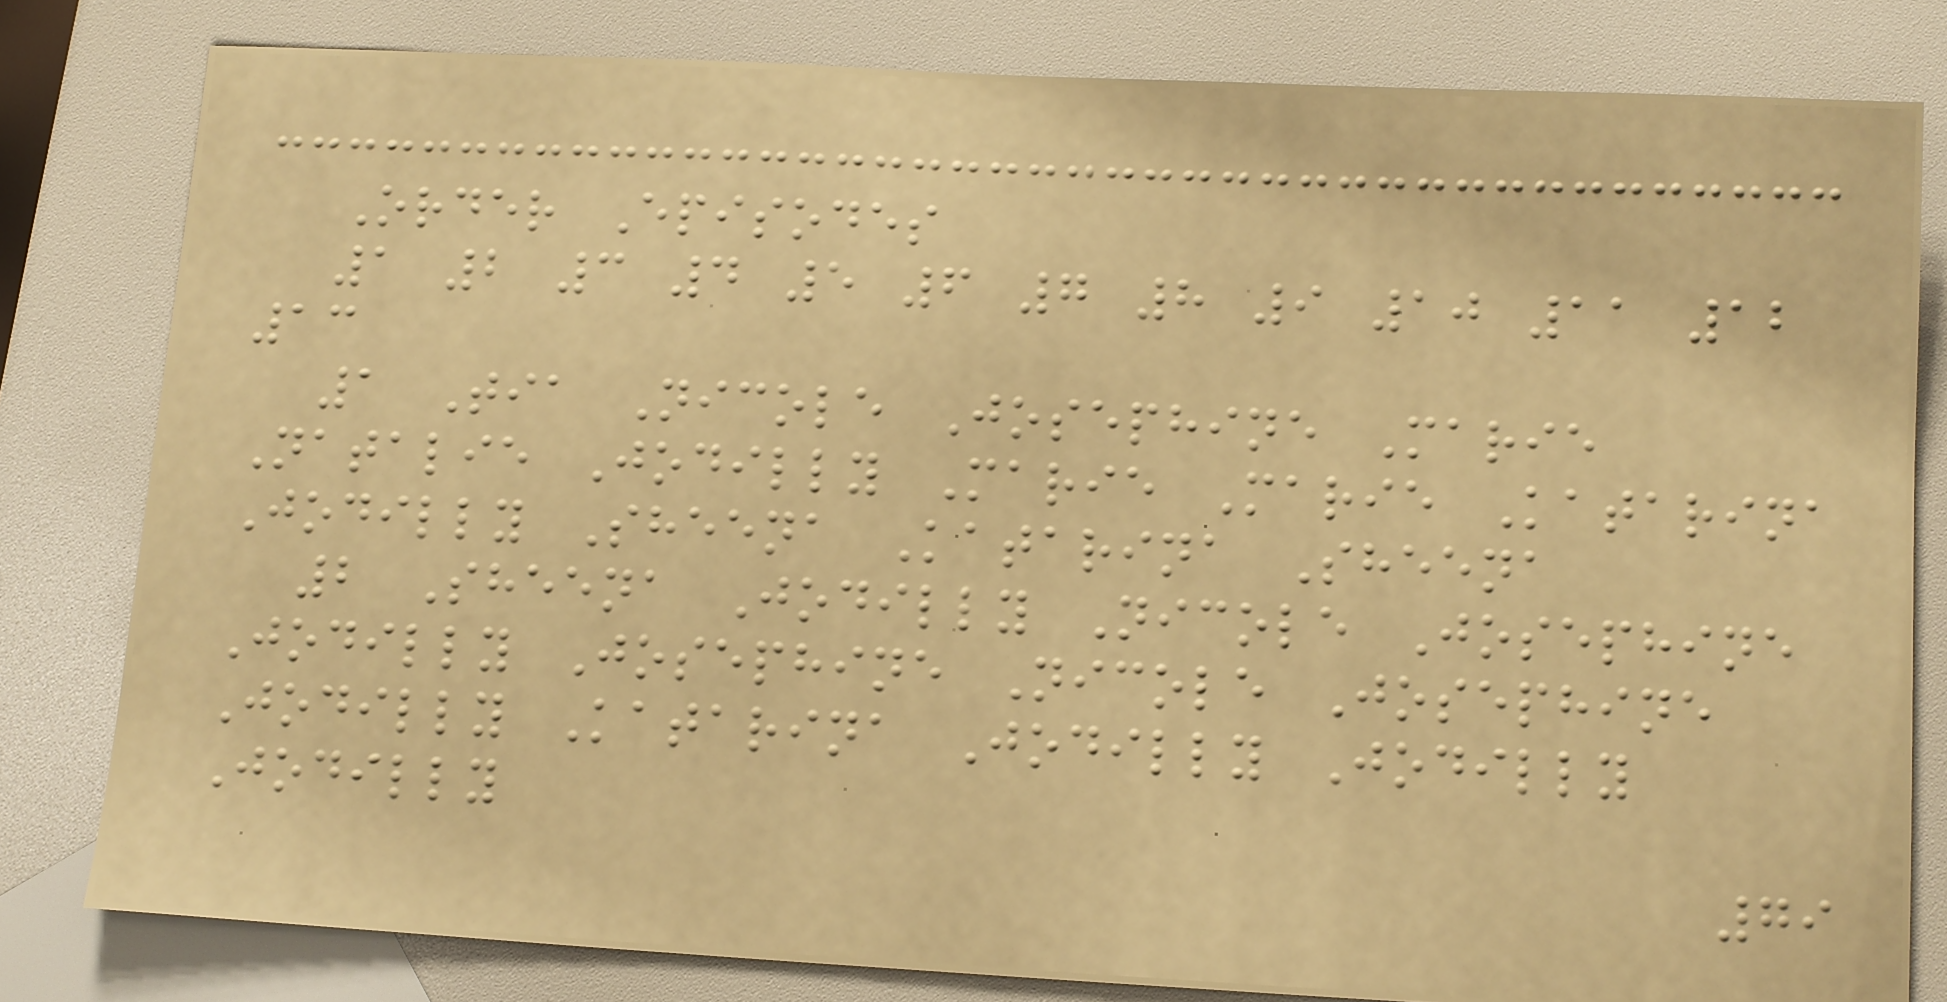Order Episodes
1 2 3 4 5 6 7 8 9 10 11 12
13
1 Tia Nicole Josephine Marie
Natalie Jodilly Marie Marie Katarina
Jodilly Sheena Katarina Sheena
2 Sheena Jodilly Nicole Josephine
Jodilly Josephine Nicole Josephine
Jodilly Katarina Jodilly Jodilly
Jodilly
79
